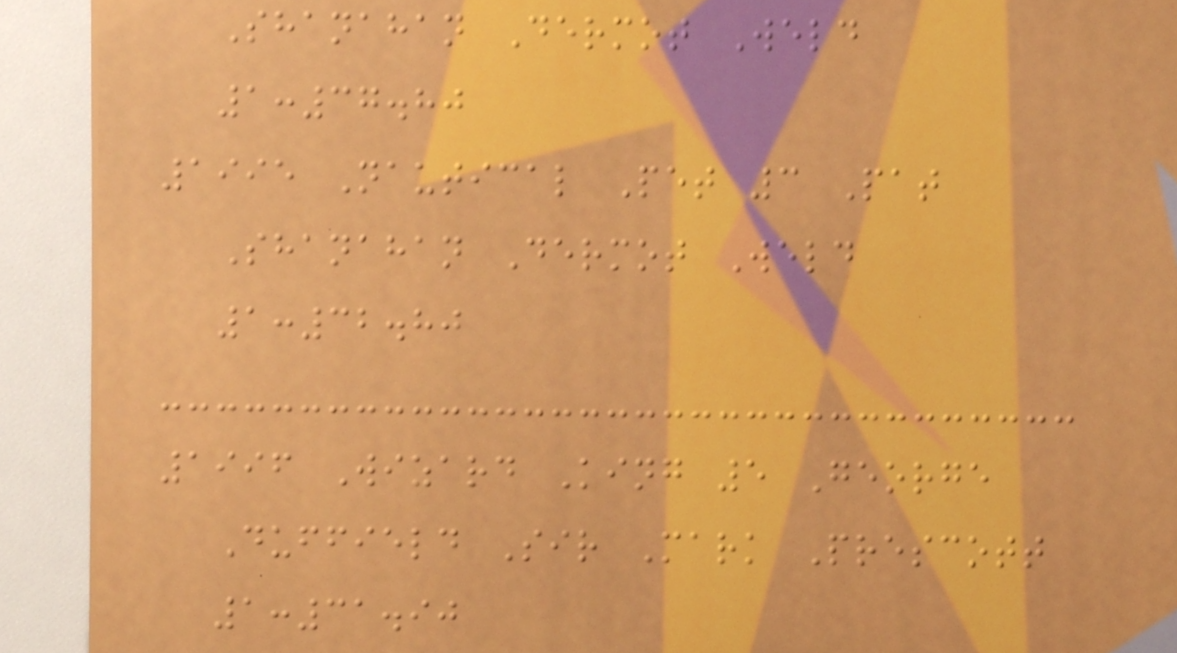Shanahan Dermot Weld
1:37.80
1995 Nautical Pet 3 Pat
Shanahan Dermot Weld
1:32.80
1996 Wizard King 5 George
Duffield Sir Mark Prescott
1:31.90
